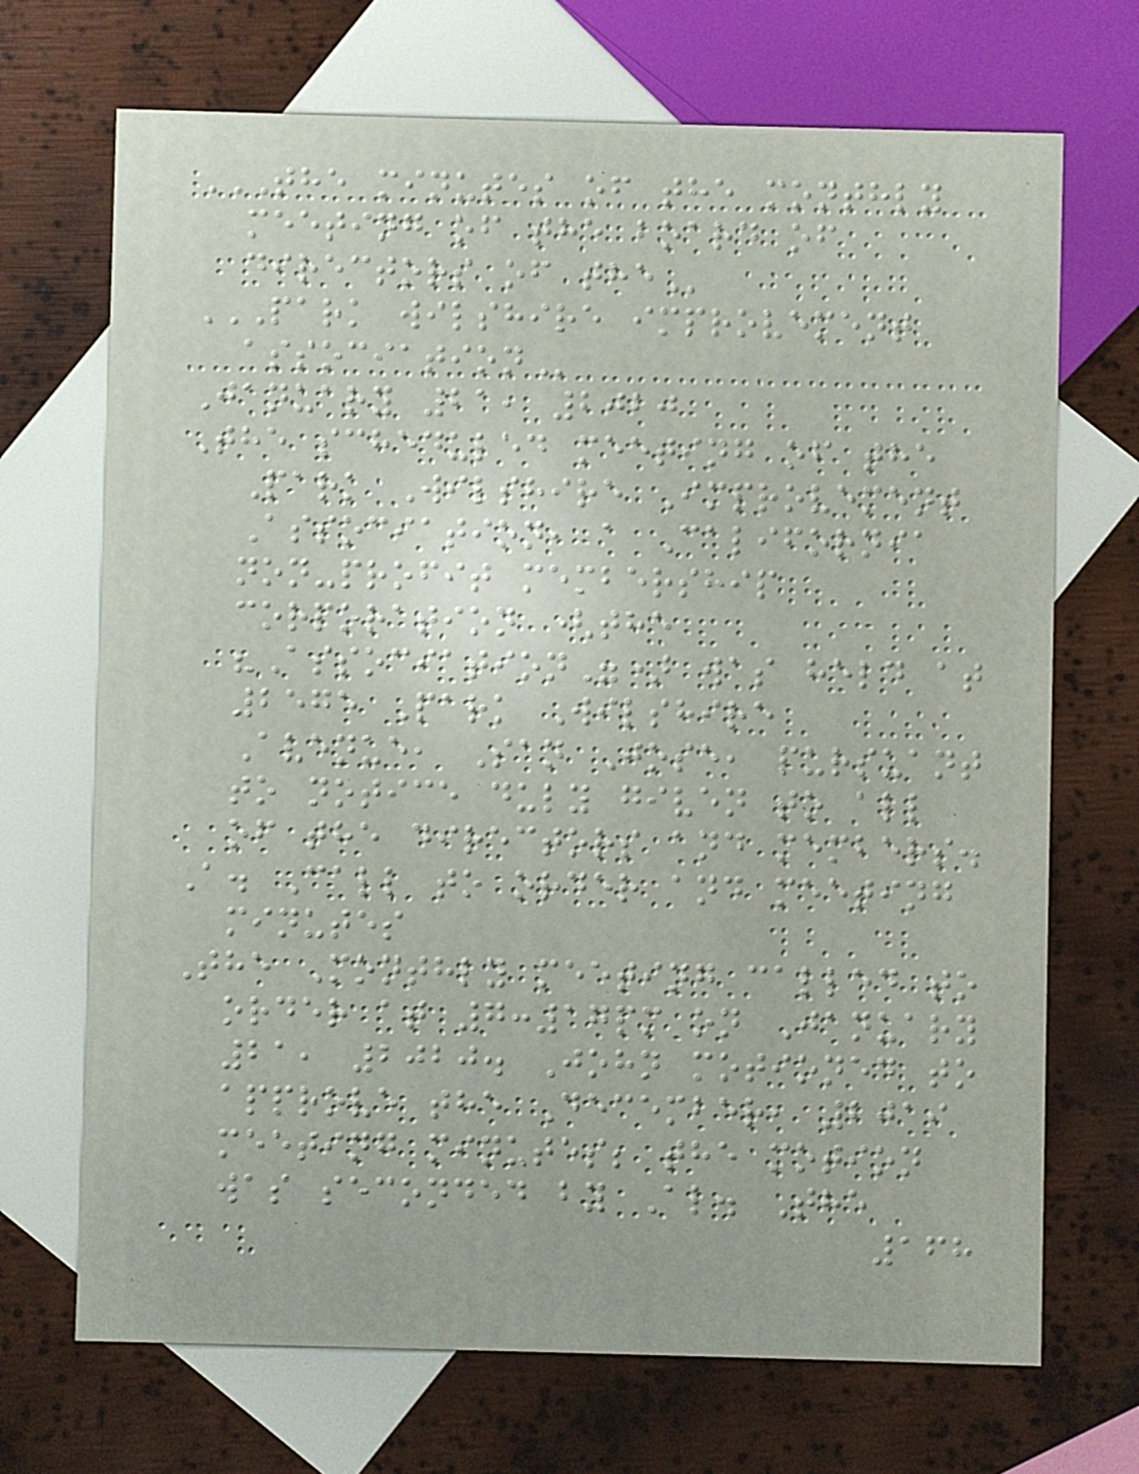THE MINUTES OF THE MONTHLY
MEETING OF THE BOARD OF
DIRECTORS OF THE
PARK WILSHIRE IMPROVEMENT
ASSOCIATION
January 21, 2020
The scheduled meeting of the
Park Wilshire Improvement
Association, a California
non-profit membership
corporation (the
"Association") was held at
2575 Park Wilshire
Avenue, San Jose, pursuant
to notice duly given to all
of the directors and members.
A. Call to order and meeting
minutes
The Monthly meeting called to
order at 7:17pm on January
21, 2020. John motioned to
approve the December, 2019
meeting minutes; the motion
was seconded by Al. The
168
